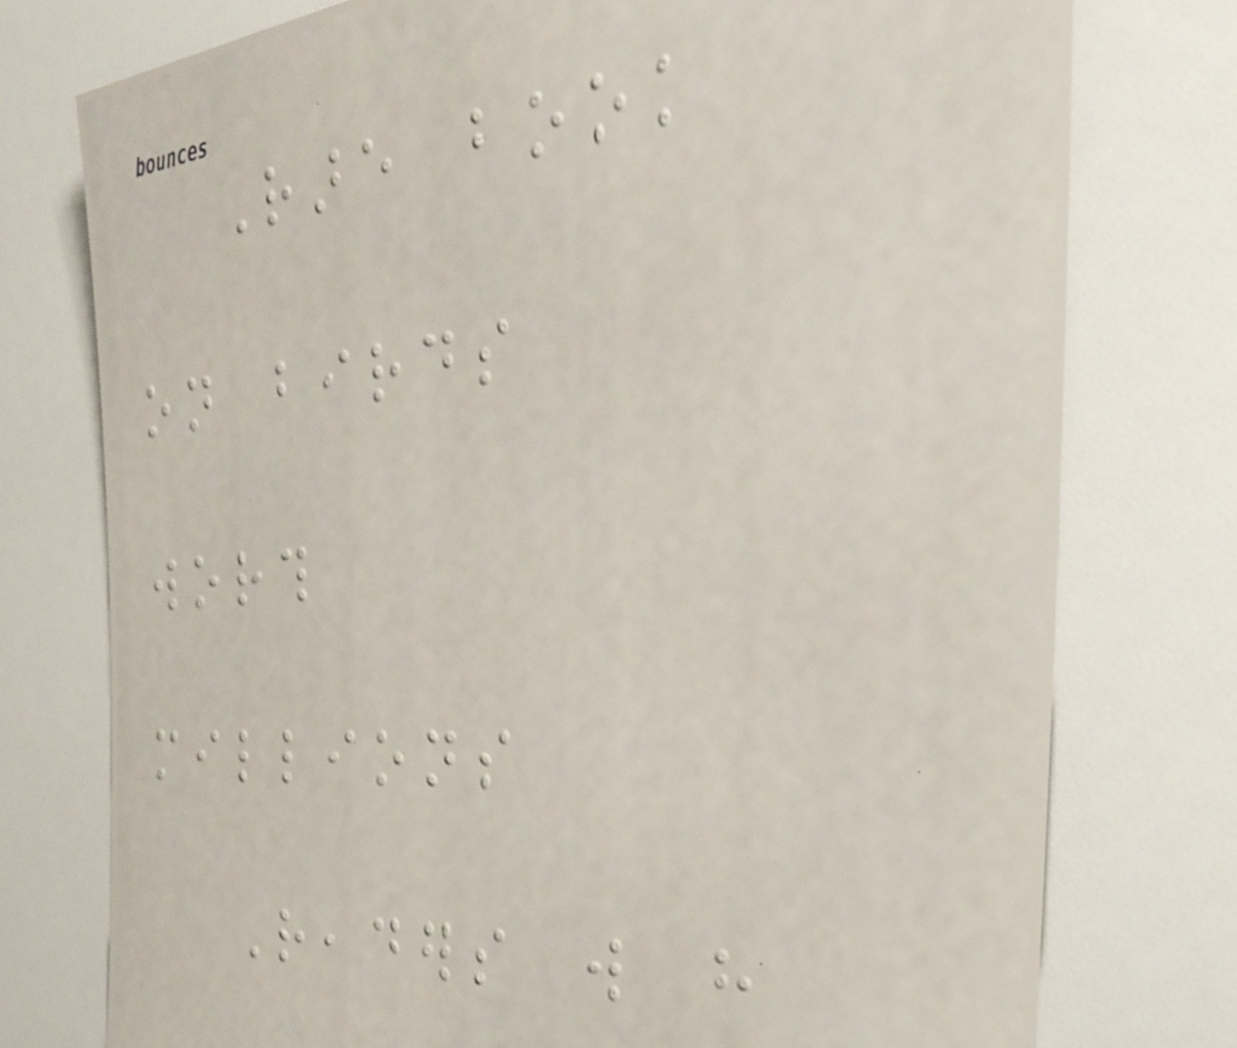Rare book
on birds
worth
millions
Readers will have
